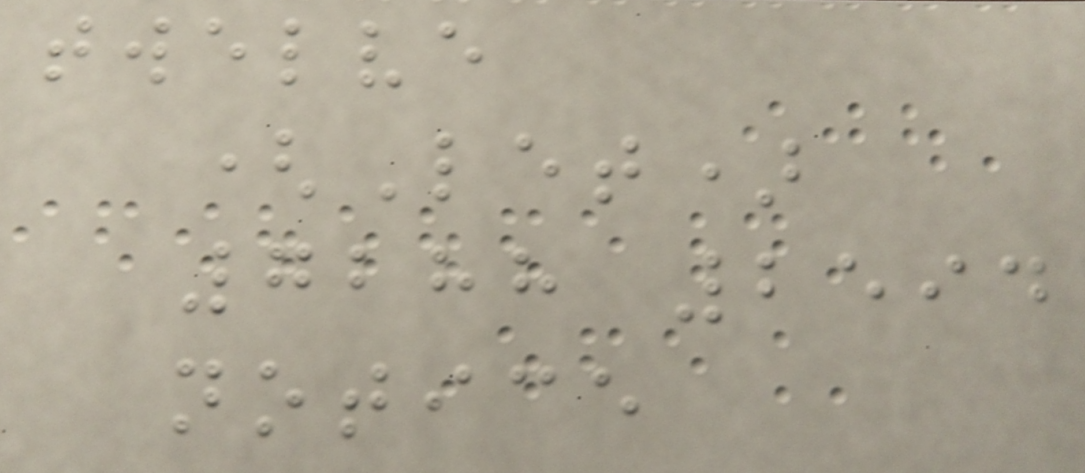twelve
(Let)
7288 2594
notice
